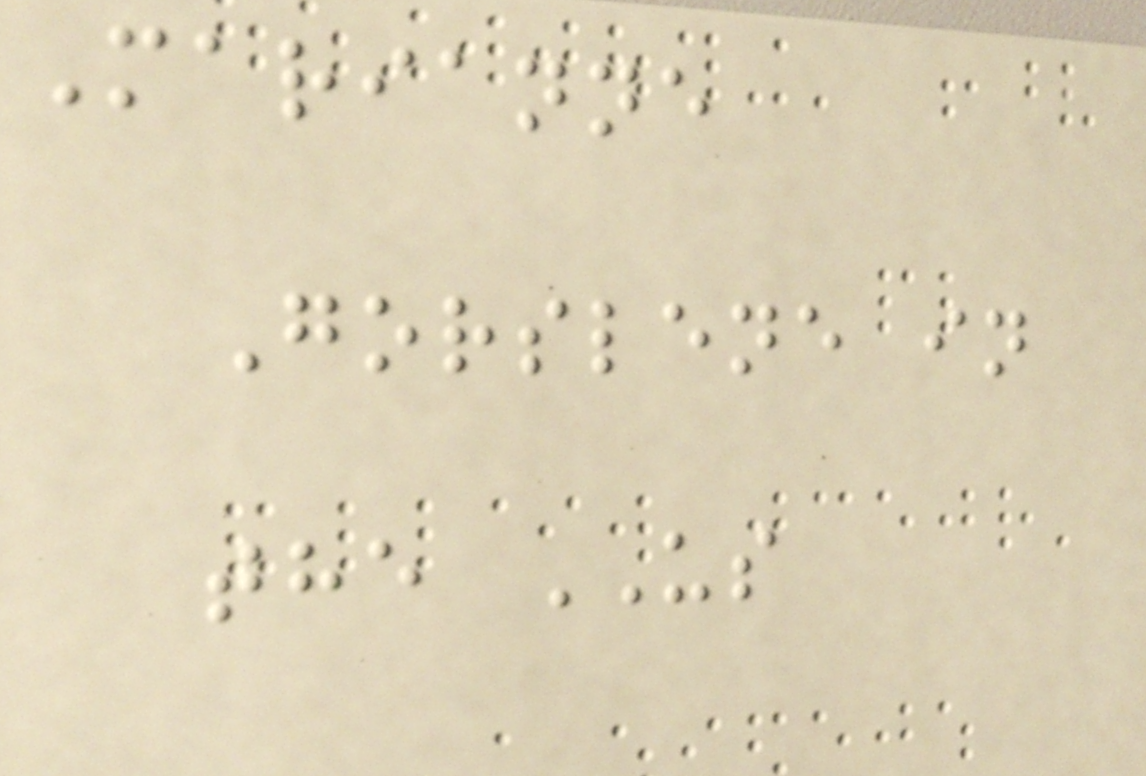Marianne
Gorslene in
the US
